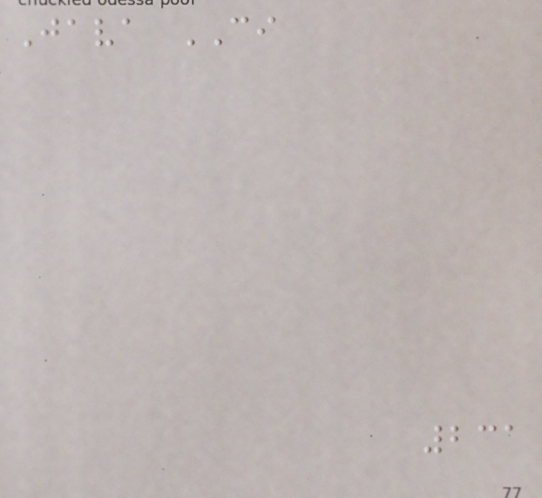Java CI
231
